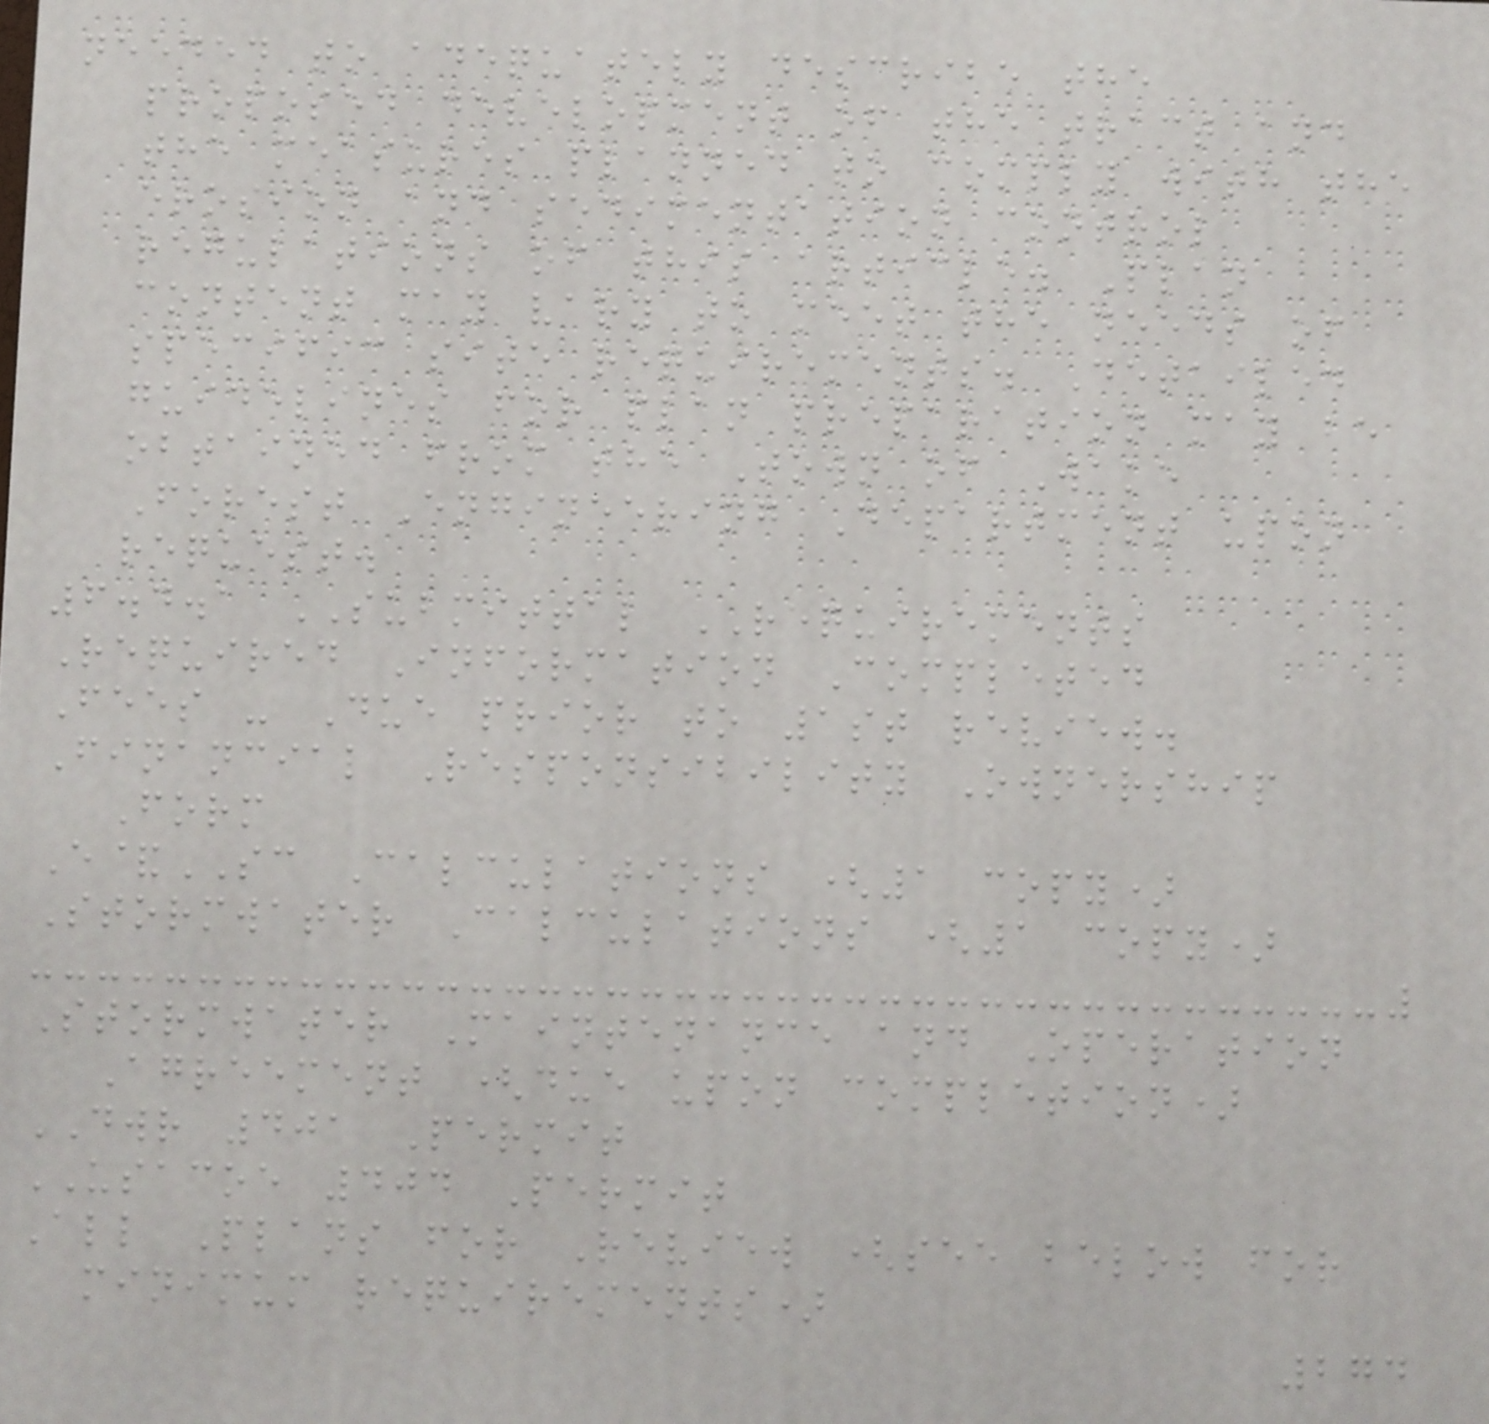needed to adequately describe the
proposed development of the tract and
the measures planned to comply with the
erosion and sedimentation control
regulations of this article. Plan
content may vary to meet the needs of
specific site requirements. Detailed
guidelines for plan preparation may be
obtained from the Town of Wake
Forest Engineering Department upon
request.
6.4.1 SUBMITTAL REQUIREMENTS
Required Information Completed
Fees - Due prior to 1st review.
Financial Responsibility Ownership
Form
E&SC Calculations (1 copy)
Stormwater Calculations (1 copy)
Stormwater Maintenance and Operation
Agreement (due upon completion)
DWR 401 Permit
USACOE 404 Permit
All Plans for Review (see below for
minimum requirements)
274
